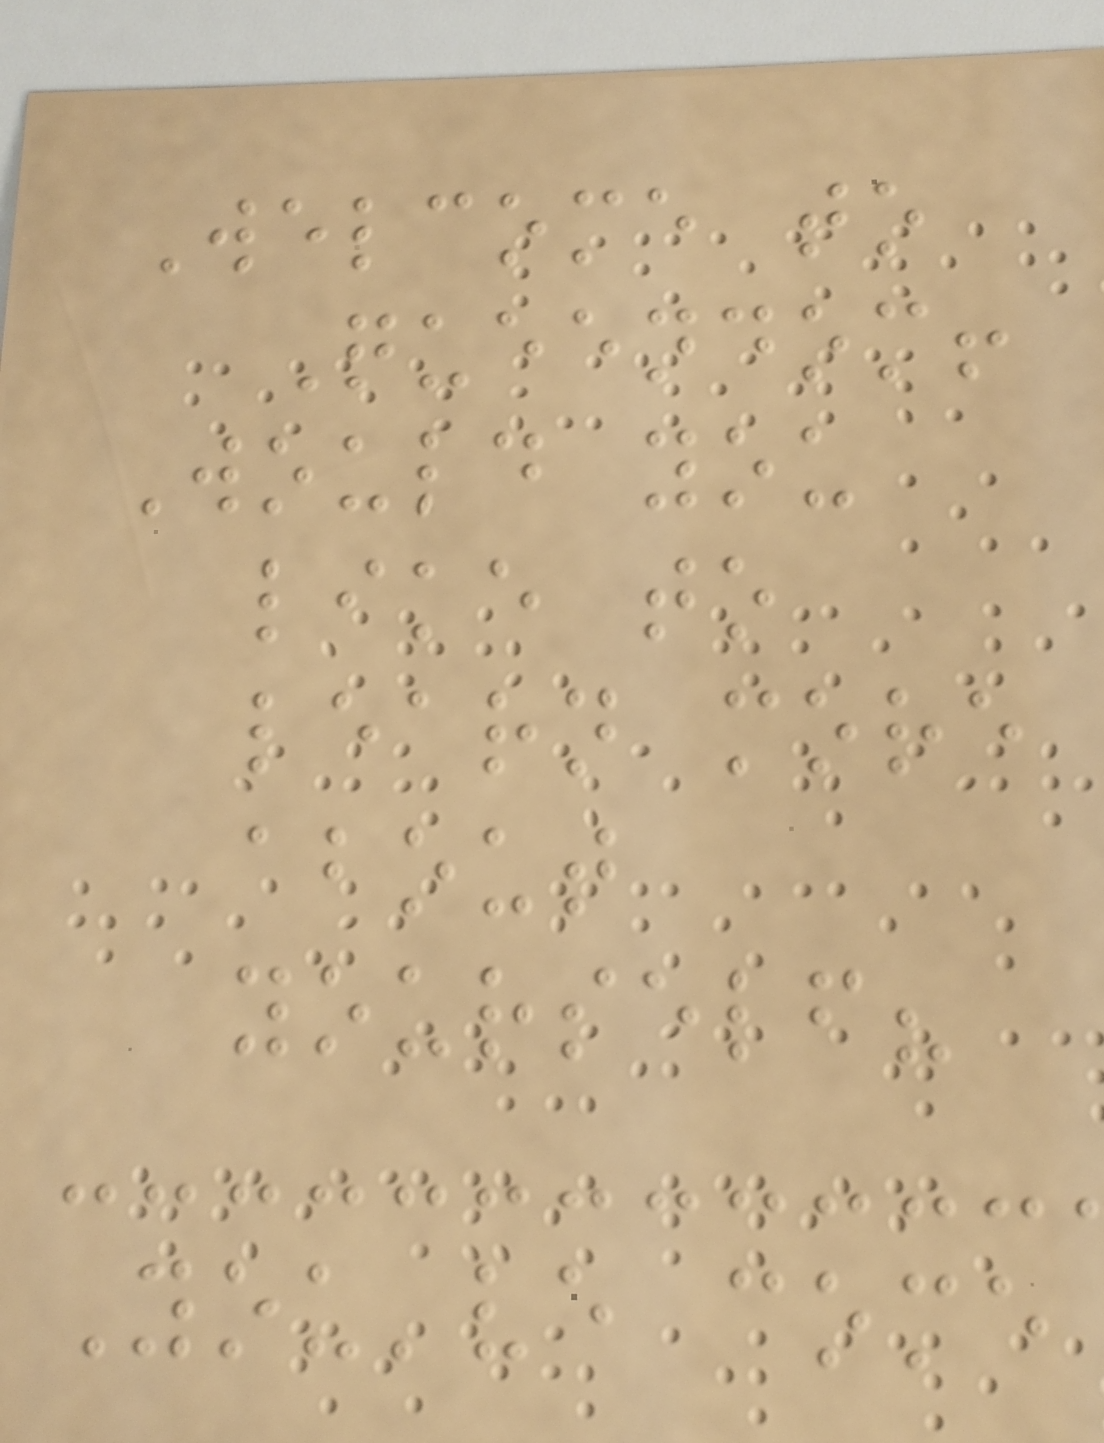Welcome to
Queendom!
Would you
like to
learn more
about
yourself?
You've come
